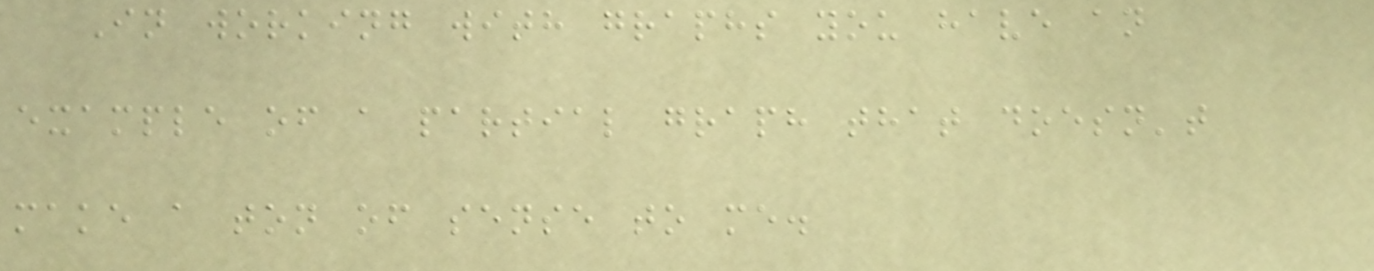In working with graphs you have an
example of a partial graph that doesn't
make a ton of sense to me.
